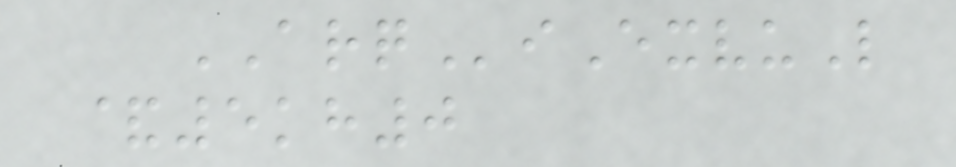ARQiExvuL
&5kh0
